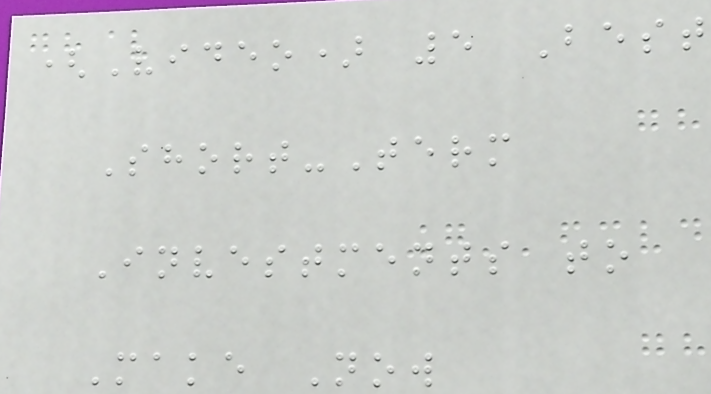(Video) 5 Best
Short-Term
Investments to
Make Now
